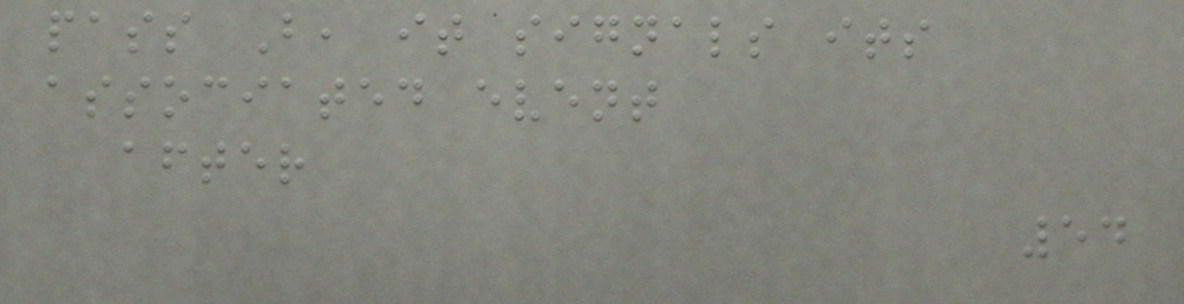pass B, it signals its
associated event
after
54
